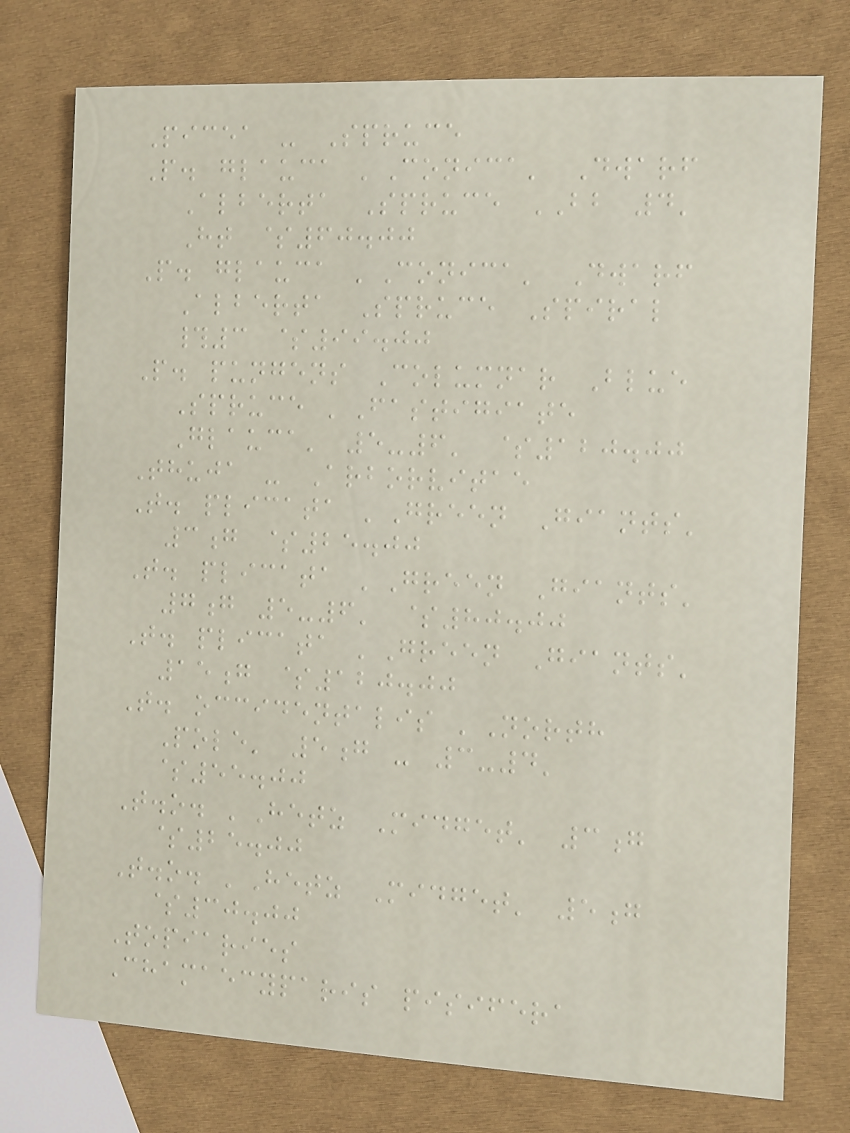Picea - Spruce
P. glauca 'Conica' Dwarf
Alberta Spruce BB 4'
Ht $60.00
P. glauca 'Conica' Dwarf
Alberta Spruce Spiral
#3 $99.00
P. pungens Columnar Blue
Spruce 'Fastigiate
Glauca' 5-6' $120.00
Thuja - Arborvitae
T. plicata 'Green Giants'
3g $25.00
T. plicata 'Green Giants'
7g 5-6' $80.00
T. plicata 'Green Giants'
15g $120.00
T. occidentalis 'North
Pole' 5g - 3-4'
$55.00
T.o. 'Hetz Midget' 3g
$25.00
T.o. 'Hetz Midget' 5g
$30.00
Topiaries
Chamaecyparis pisifera
